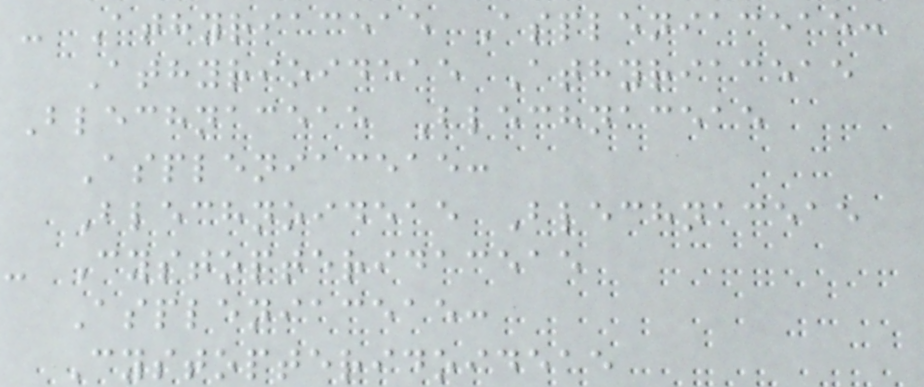- Athyriaceae Aspleniaceae:
Athyrioideae Athyriaceae
Blechnaceae Blechnaceae
Aspleniaceae:
Blechnoideae Blechnaceae
- Cystopteridaceae
Aspleniaceae:
Cystopteridoideae
